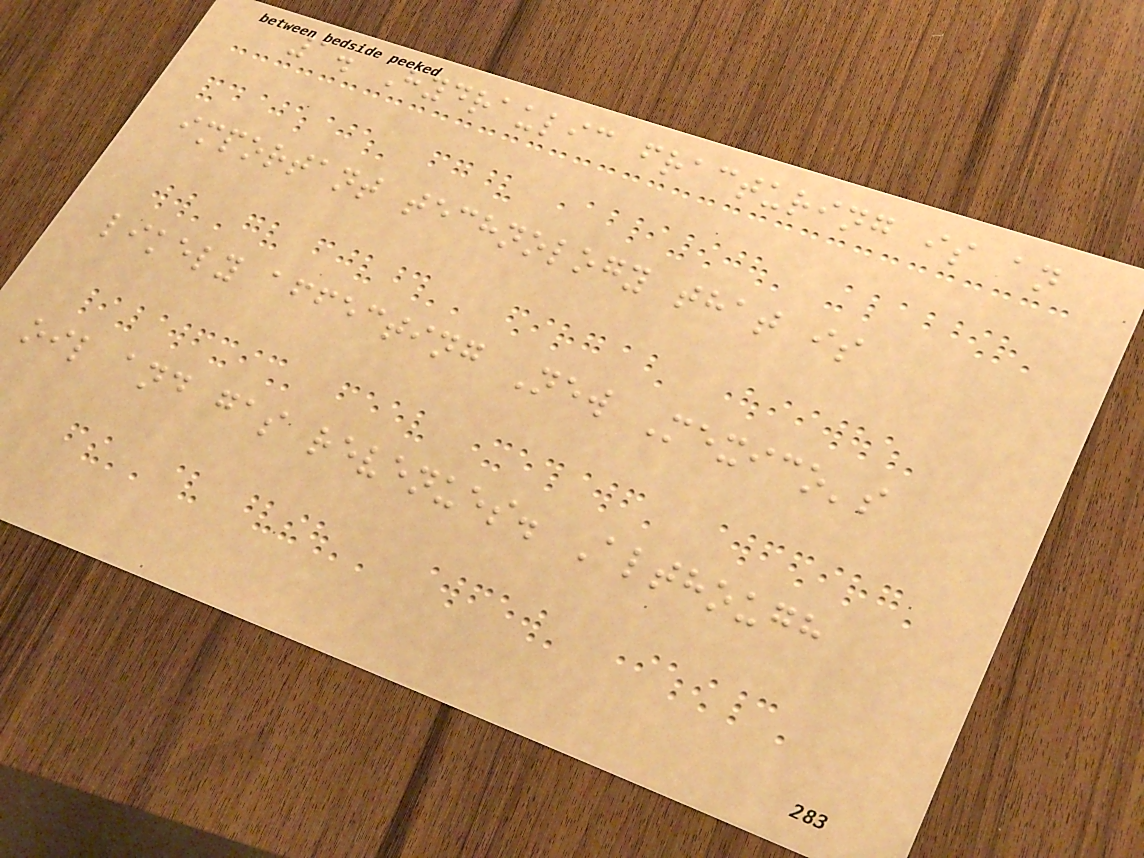1. Hydraulic fracturing is an
important technology that is
likely affecting New Mexico's
oil and gas revenues. Although
